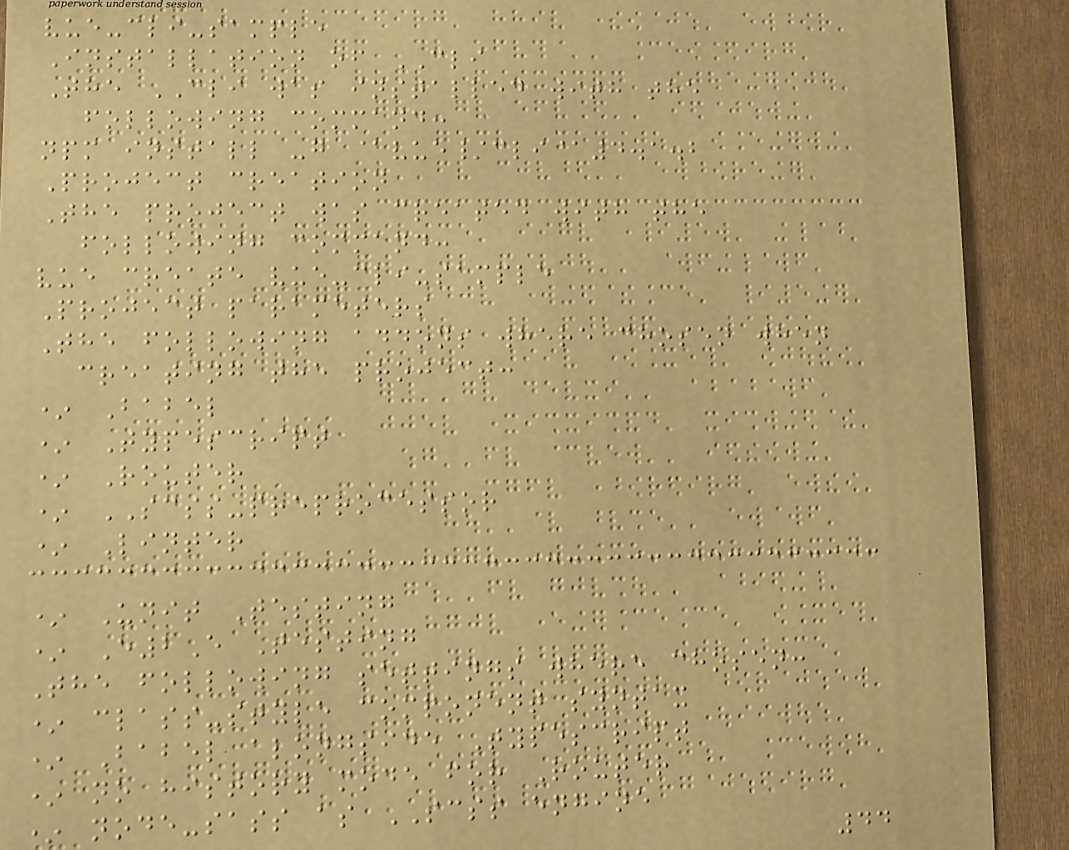vue-cli-sample
Installation of CLI
The CLI was installed with the
following command:
npm install -g @vue/cli@4.1.2
Project creation
The project was created with the
following command:
vue create vue-cli-sample
Project parameters
The following addons where chosen when
creating the project:
* Babel
* Typescript
* Router
* SCSS-preprocessor
* Linter
* Unit Testing
* E2E Testing
The following settings where chosen:
* class-style component syntax
* Babel alongside Typescript
* no history mode for Router
* node-sass as SCSS engine
44
